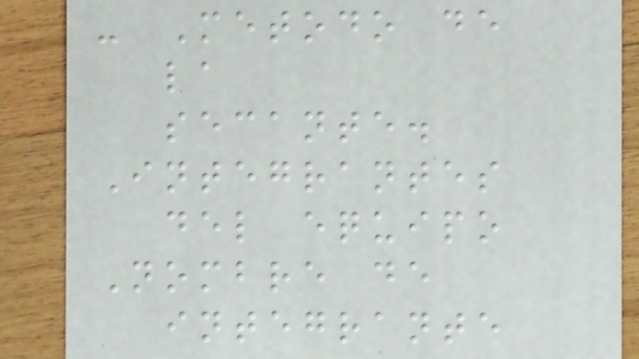- Metodo de
la
secante.
Integrantes
del equipo
Nombre de
integrante
